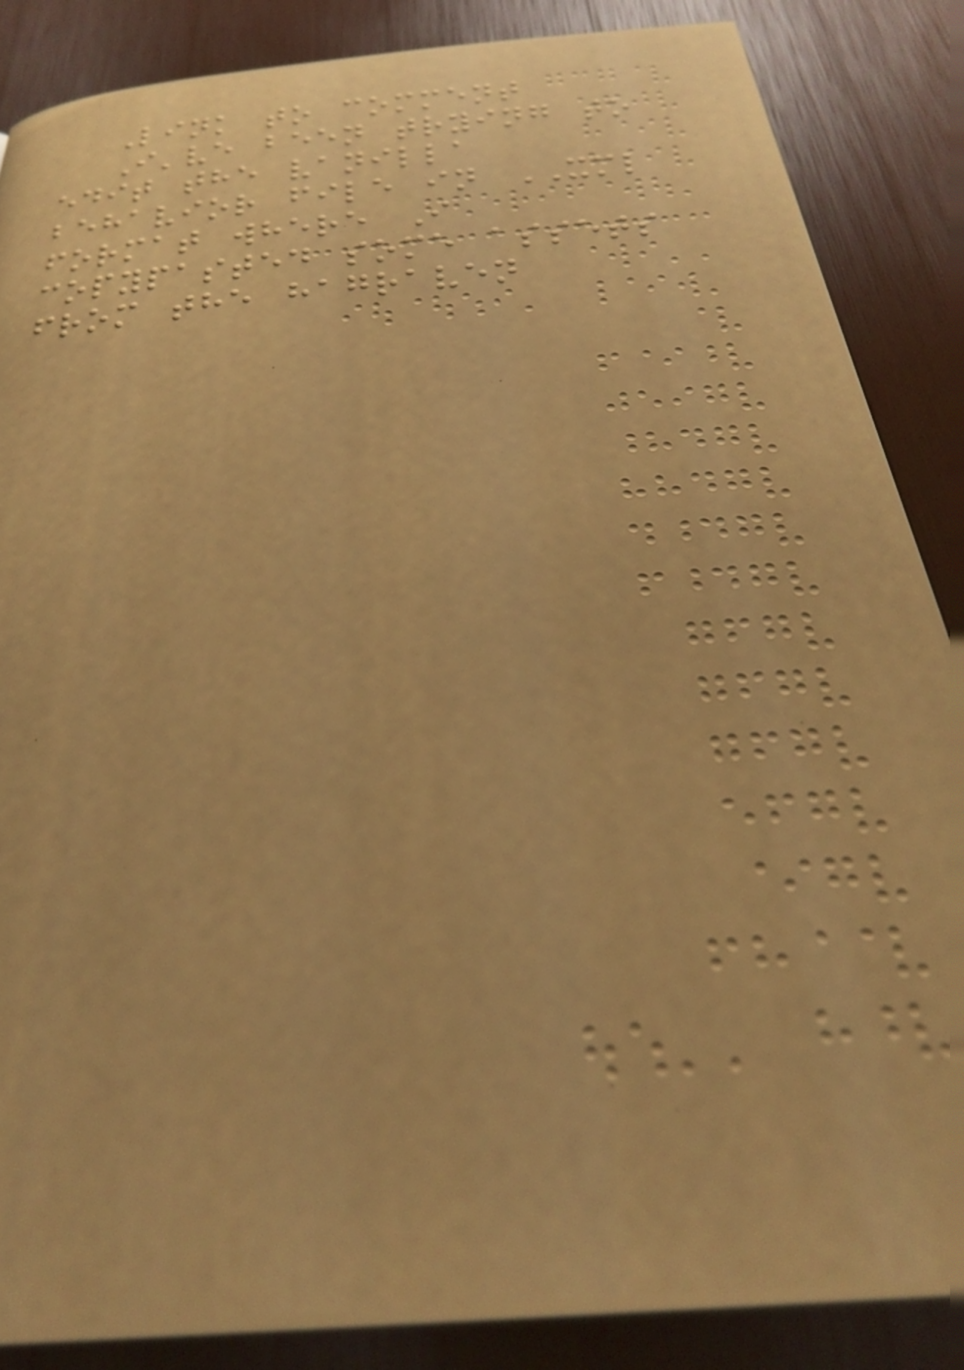Link to comment
I've been trying to
edit the vanilla
behavior file in XML
format where I
copypasted some assets
from the hagraven
